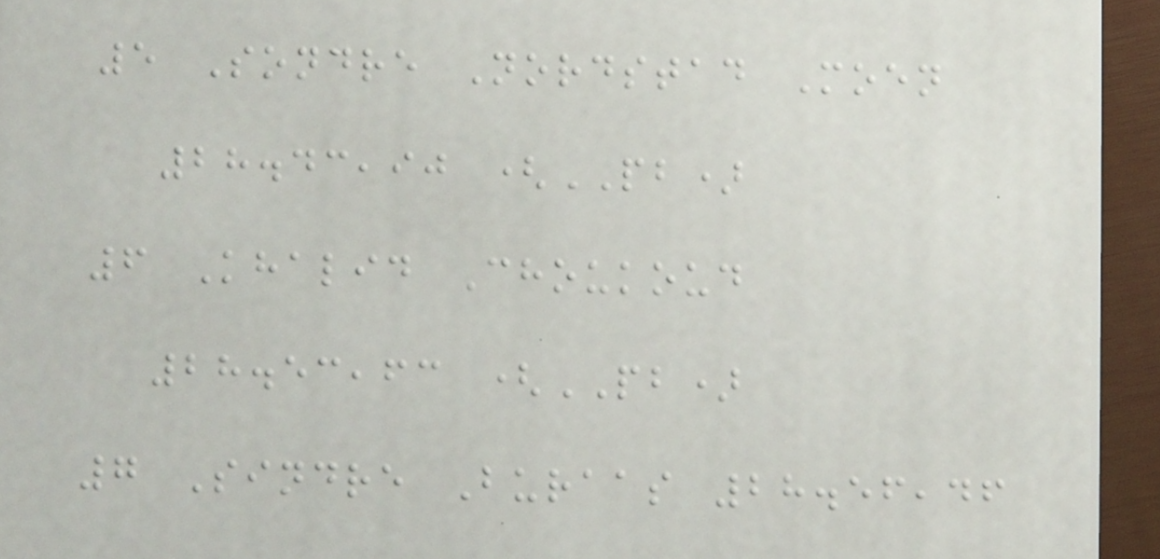5 Sondre Nordstad Moen
28.43,90 (PB)
6 Khalid Choukoud
28.53,63 (PB)
7 Sindre Buraas 28.56,46
